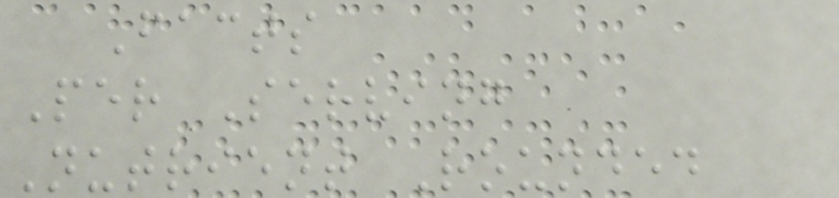Facts
Per Serving
Nutrient Rounded
